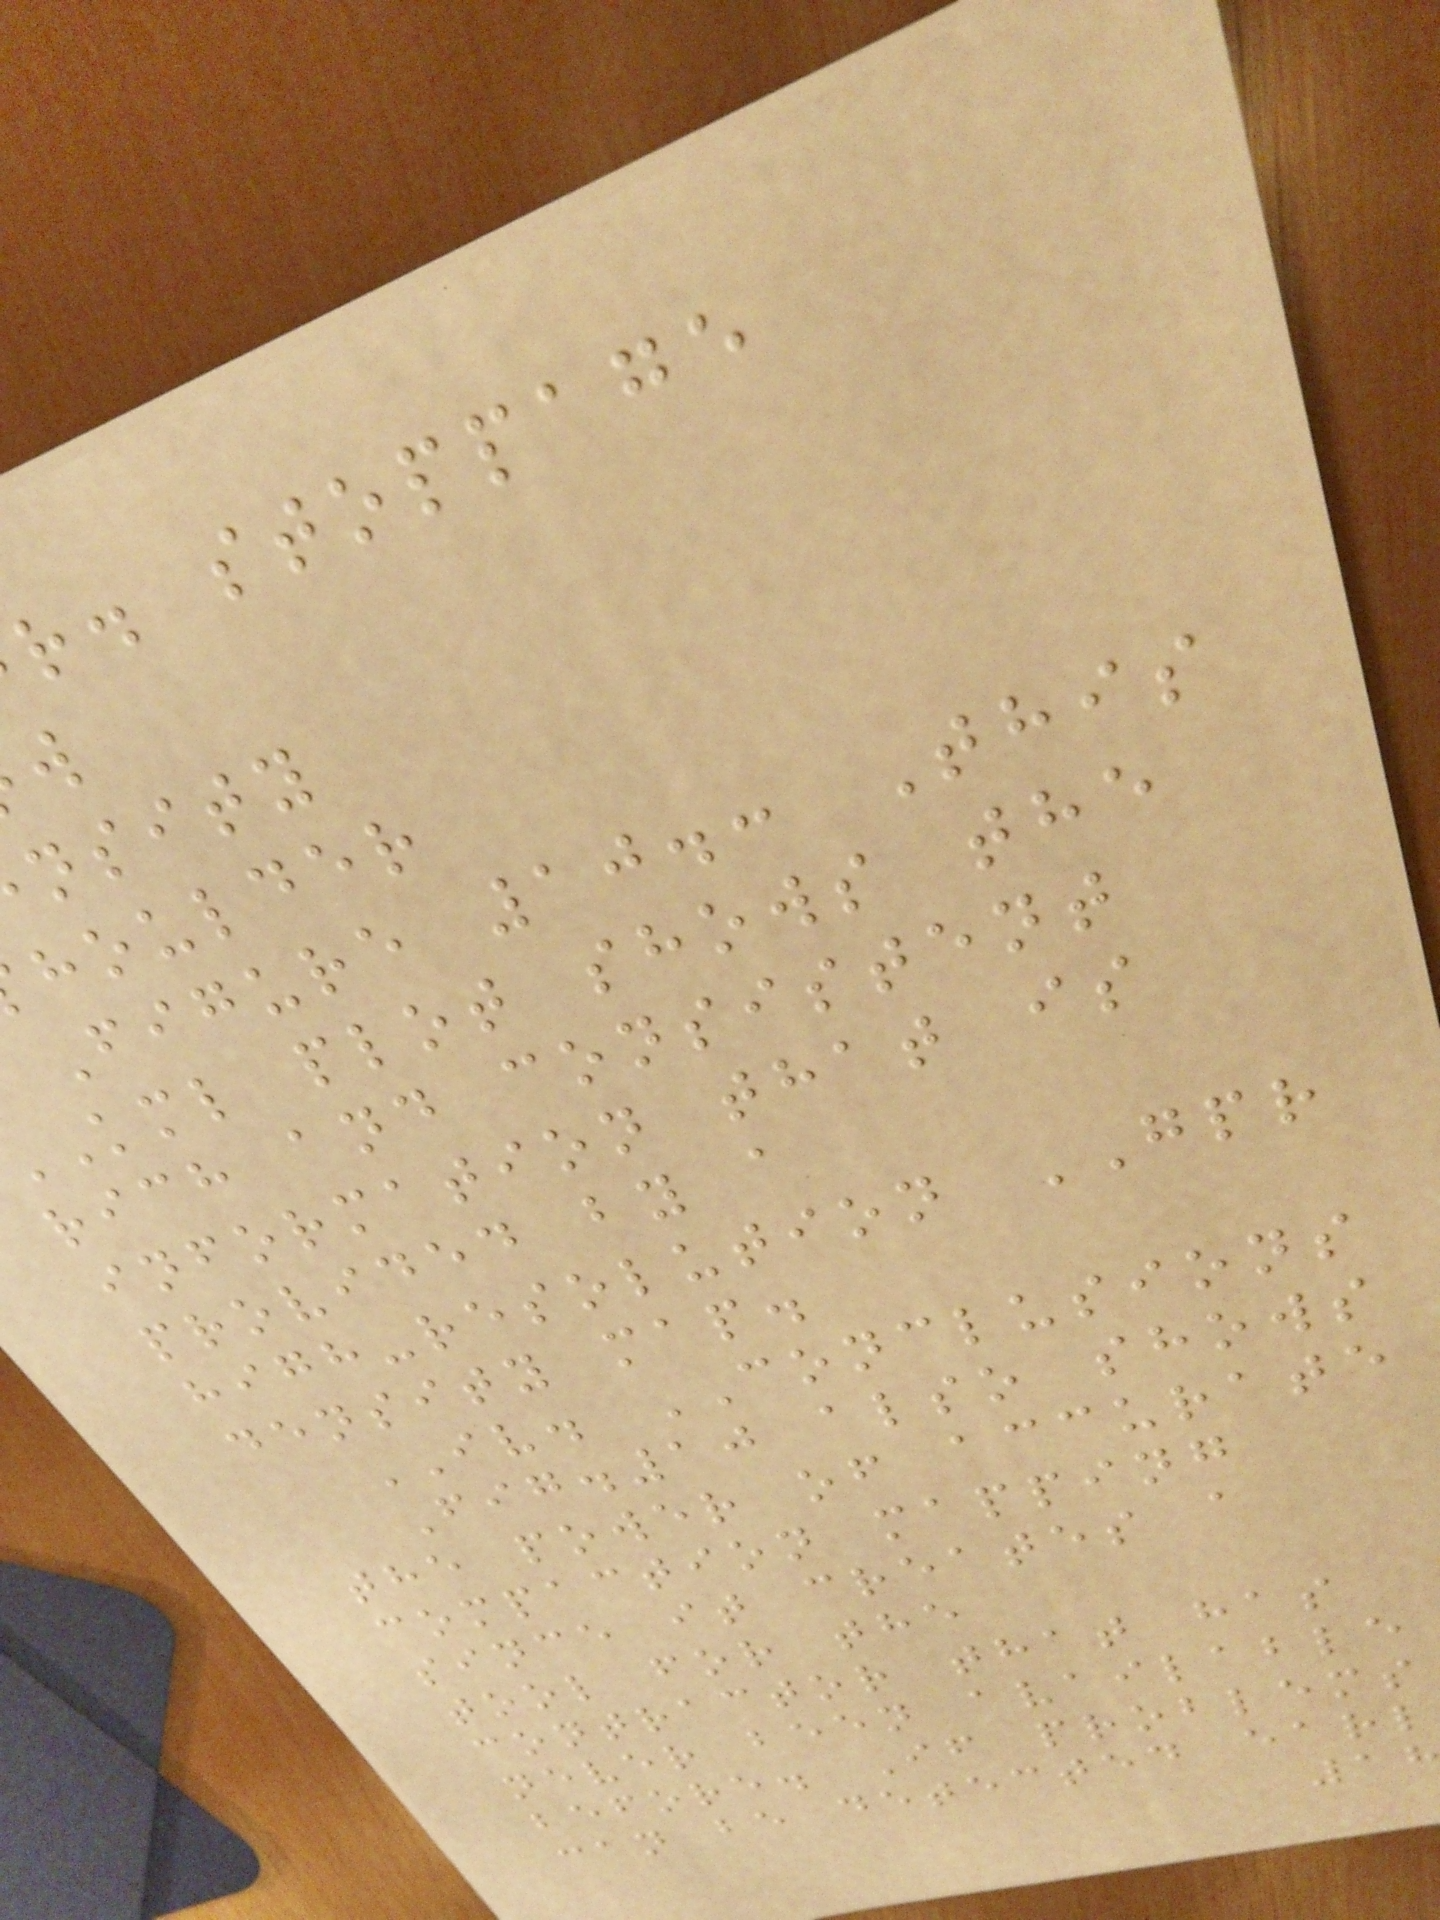r. stoppage
nsity
houlder
Figure 10.: This
kml plot shows the
rich and consistent
information that is
provided by a
high-resolution GPR
density map.
IV. CONCLUSIONS
Fig.10 also shows
the power of accurate
compaction mapping
since it creates a
tool for the
contractor that has
never been available
before. If problems
can be detected earl
